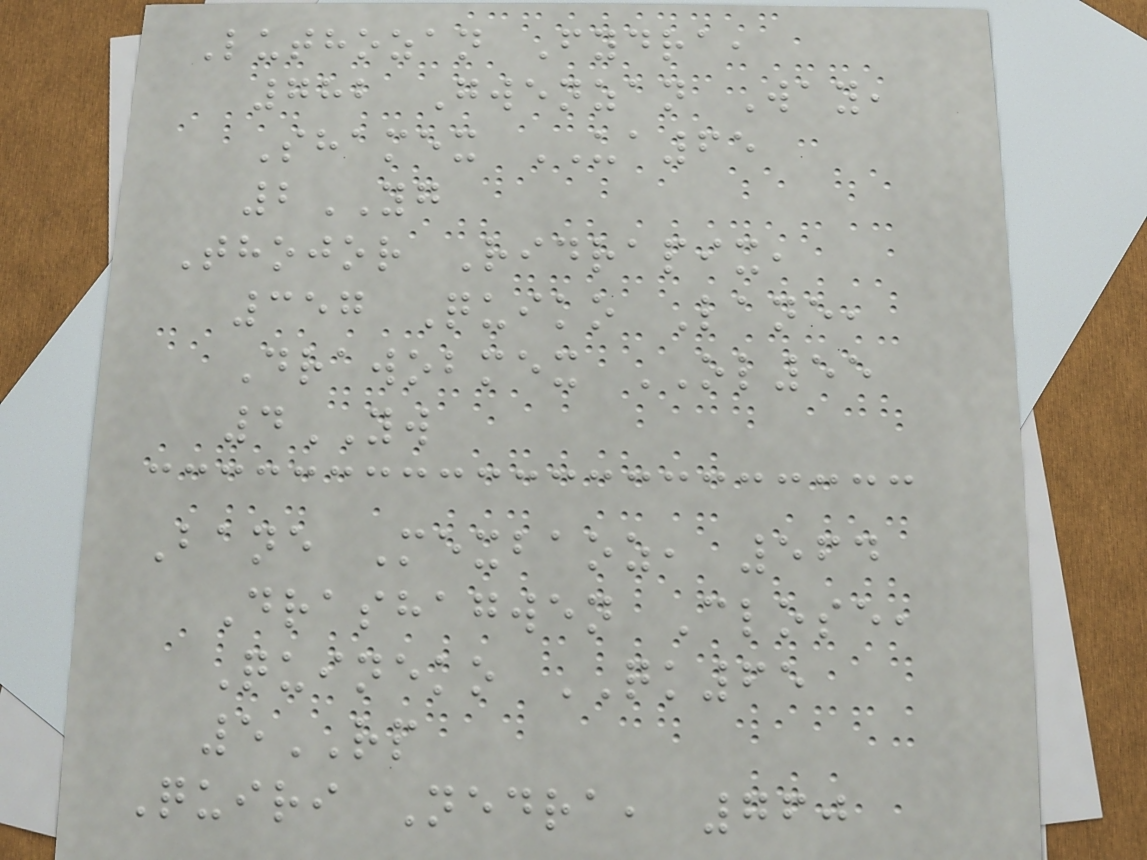Luthozan Fydra,
782 Gwenzan Way,
Shamex UA65
2YG
Thojor Ridrapix,
357 Quiko Lane,
Drawobmex OL55
4YW
Bane Mexbaoz, 564
Drashagwen Close,
Quineko QK65
5RP
Quiri Nedra, 760
